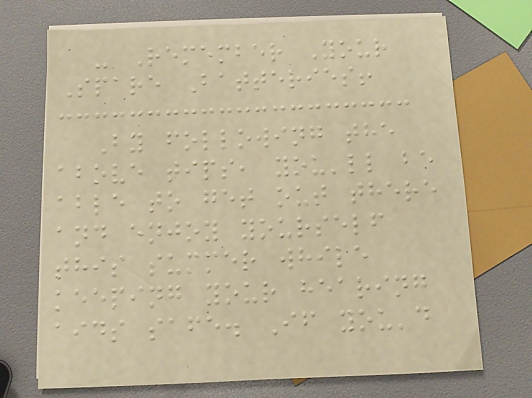- Remember Your
Spare Batteries!
By following the
above tips, you'll be
able to get out there
and enjoy yourself
this summer while
keeping your hearing
aids safe. If you'd
